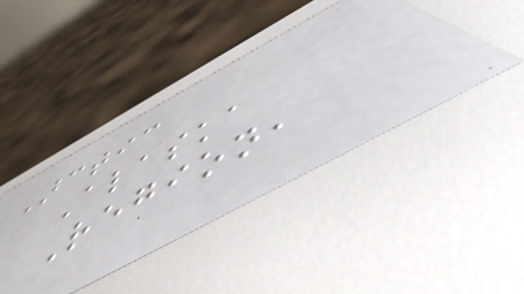Arctic
Alaska
Region,
